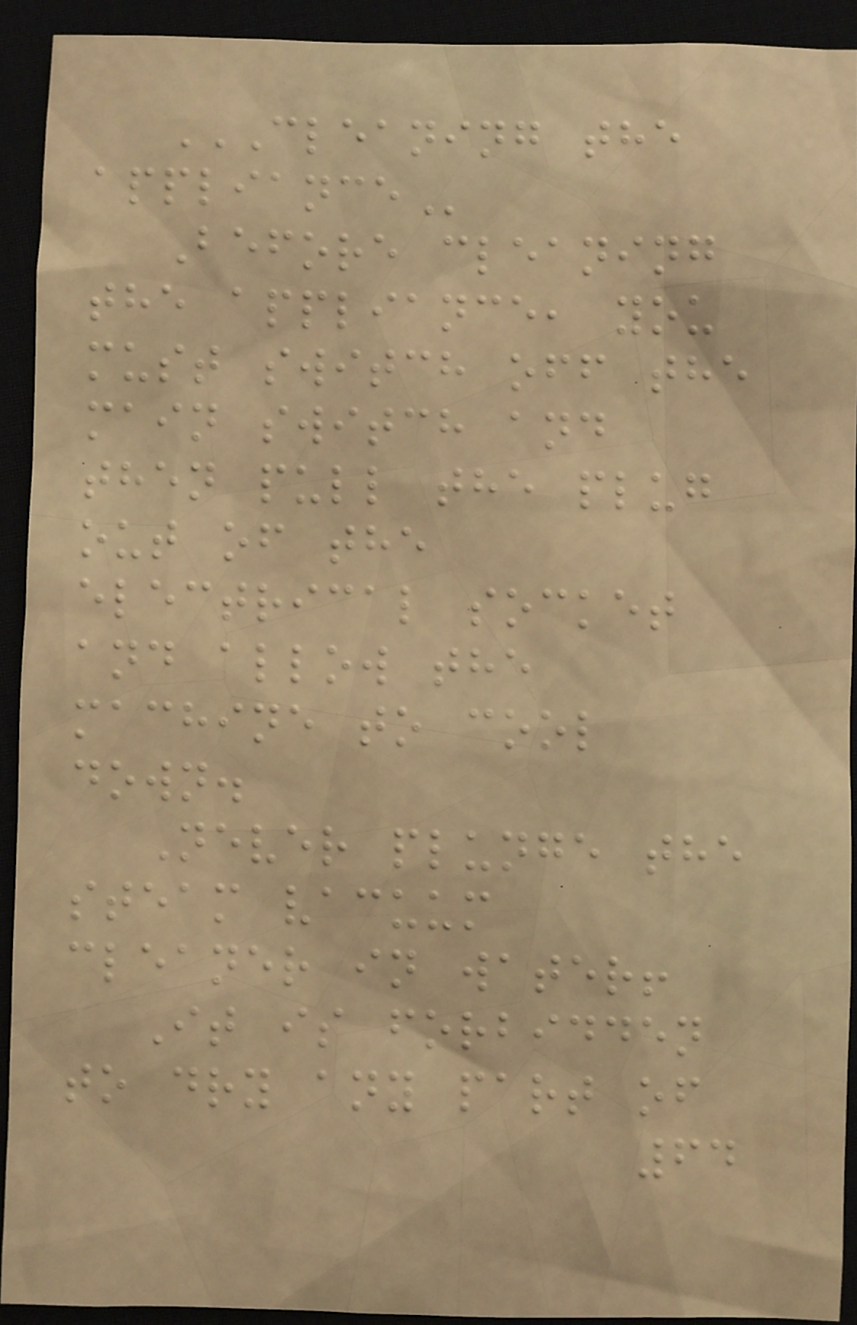CLEANING THE
APPLIANCE
Before cleaning
the appliance, you
must switch off the
main switch and
then pull the plug
out of the
electrical socket
and allow the
machine to cool
down.
Never plunge the
steam vacuum
cleaner in water!
It is forbidden
to dry any part of
64
